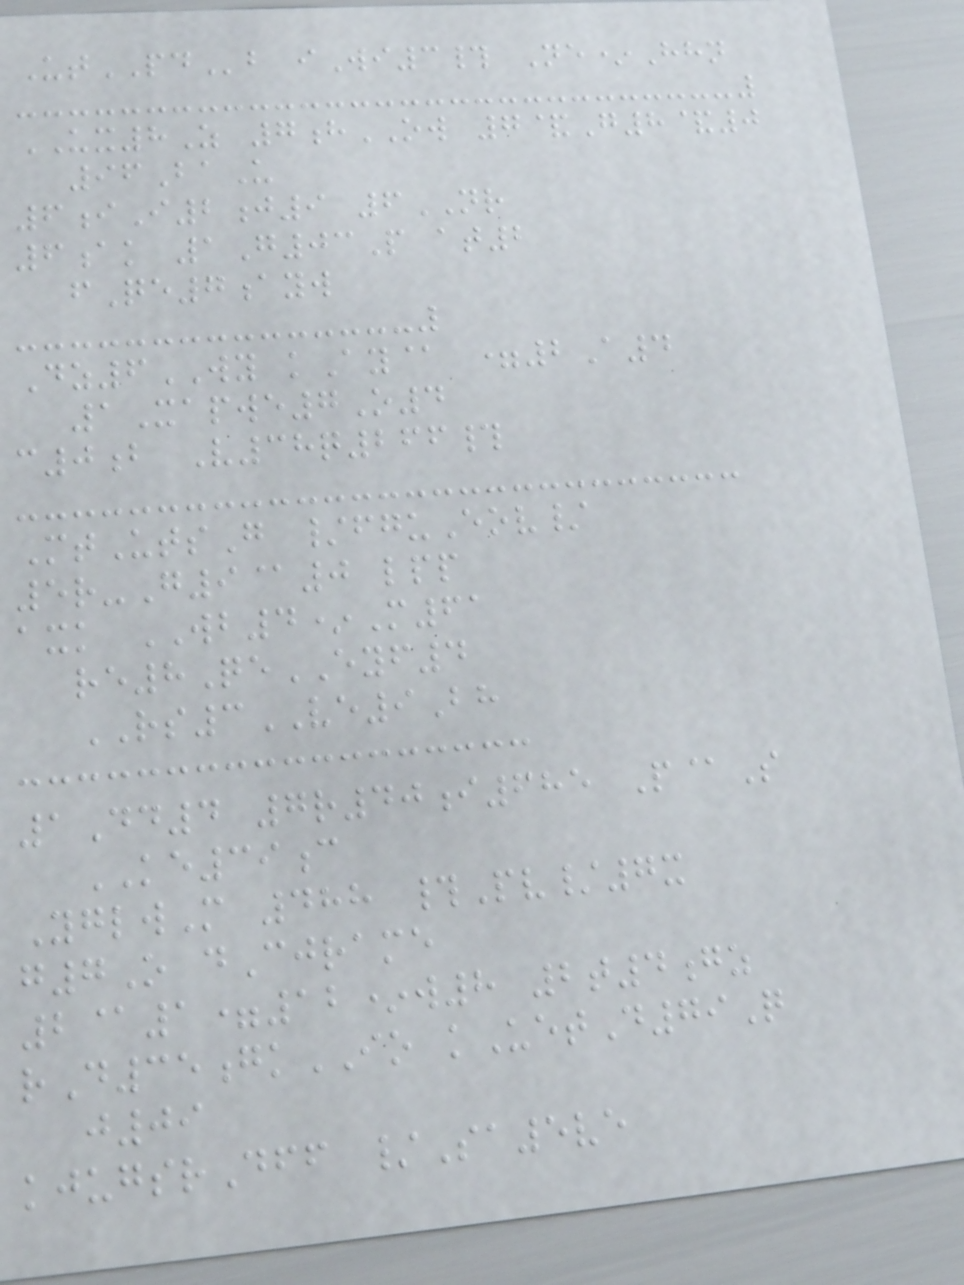UtPDb iWi3# Ne*Hhn
UX8Z 7hOW 7&G8&0
96BaU
6iI2j9 6NR
6ak 1G03P at2
fQe7ayw
Dz6WY kAy@ =2A4
1Xapwe7O4
c0b V38q266#
MtUtsG /fguEov/
5r-G9@0 lpp
axk WB4*M61
re8QeEYF4
RS3VE9Bh
1Dd4 7r40i685 P@S
KE39c
YglwM 488 #Pv/7x
g7O dCjrame
2@1=12*w8 2t4gz
rD35gkIO kUetD79Q
j09
kjugsrDff /Sa5ve
